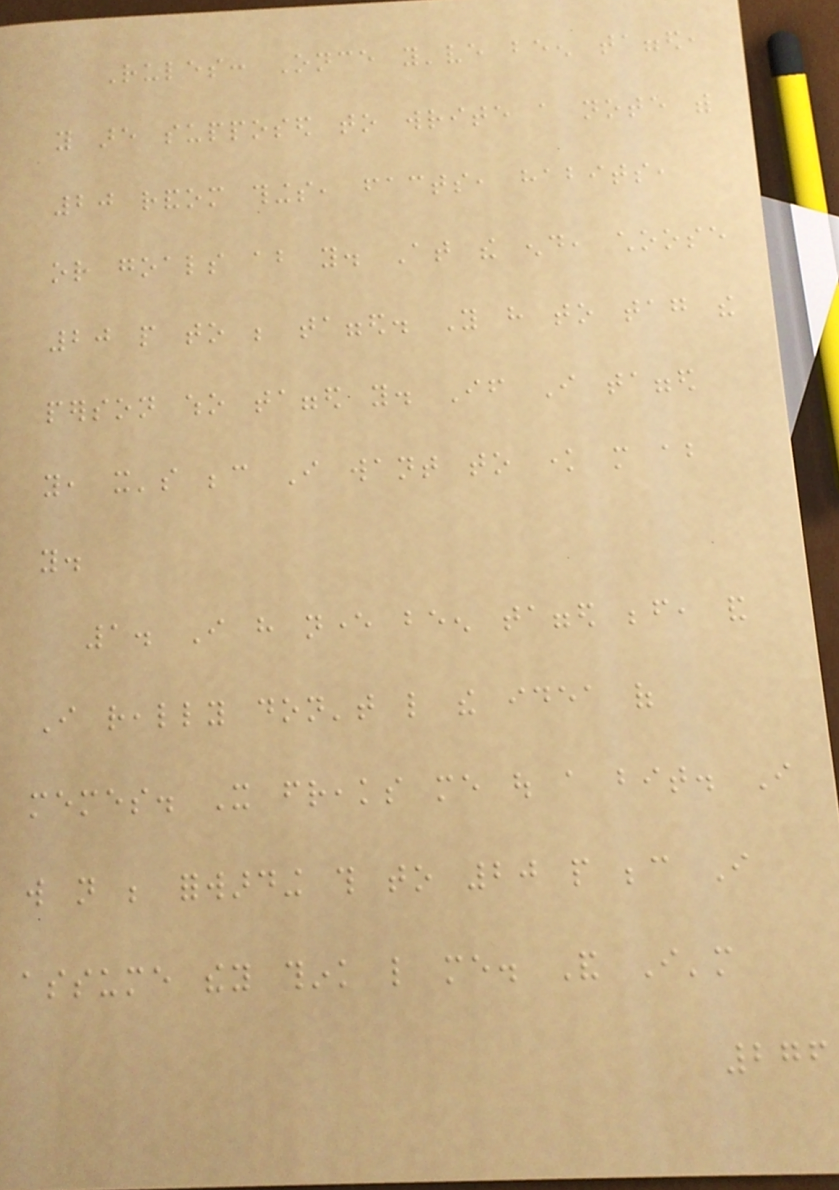Rules: Once you've been tagged,
you are supposed to write a note with
20 random things, facts, habits,
or goals about you. At the end, choose
20 people to be tagged. You have to tag the
person who tagged you. If I tagged
you, it's because I want to know more about
you.
1. I have never been tagged before, and
I really don't like the idea of
memes. It freaks me out a bit. I
will not be forwarding this to 20 people because I
assume they think like me. And I'm
276
